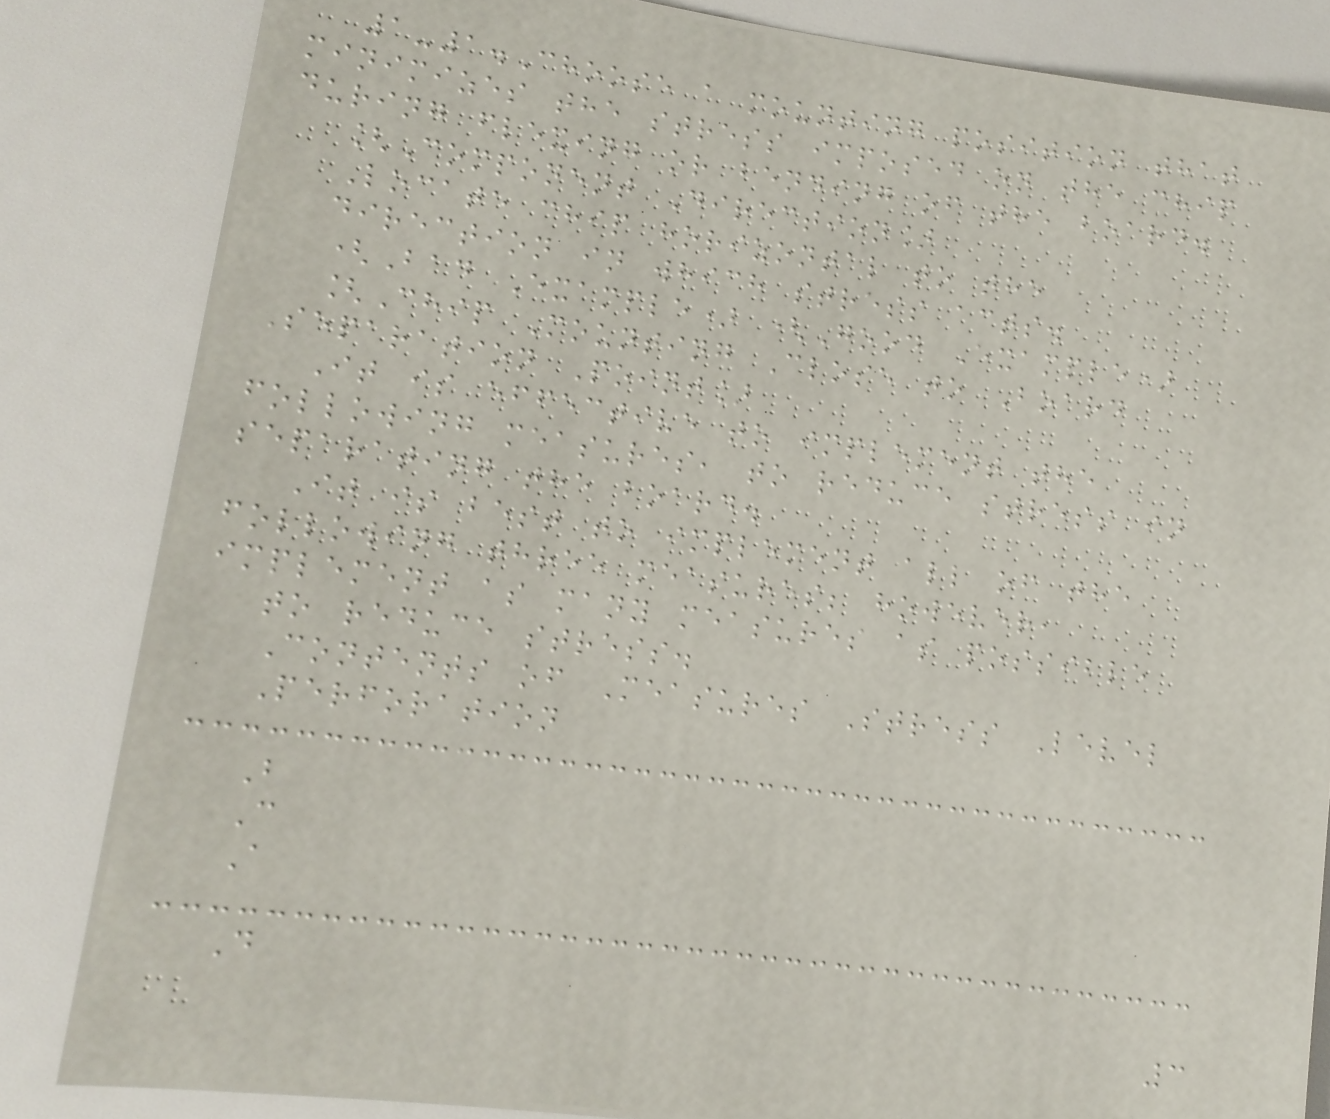1-1.Choose a mounting position that
minimizes the stress imposed on the chip
during flexing or bending of the board.
[Component Direction]
Locate chip horizontal to the
direction in which stress acts.
(Bad Example) (Good Example)
[Chip Mounting Close to Board
Separation Point]
It is effective to implement the
following measures, to reduce stress in
separating the board.
It is best to implement all of the
following three measures; however,
implement as many measures as possible
to reduce stress.
Contents of Measures Stress Level
Perforation
B
C
A
D
3
